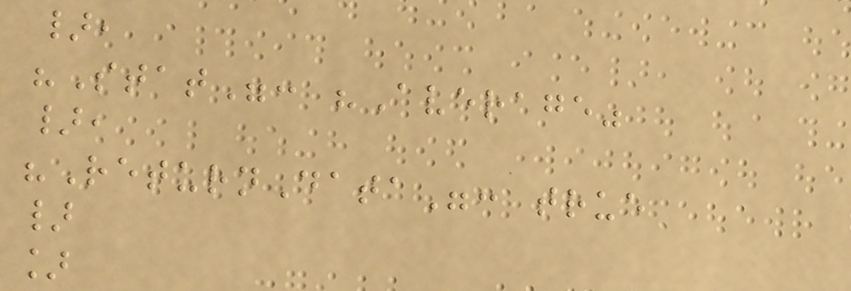},
"Stat": "Average"
},
"ReturnData": true
}
]
